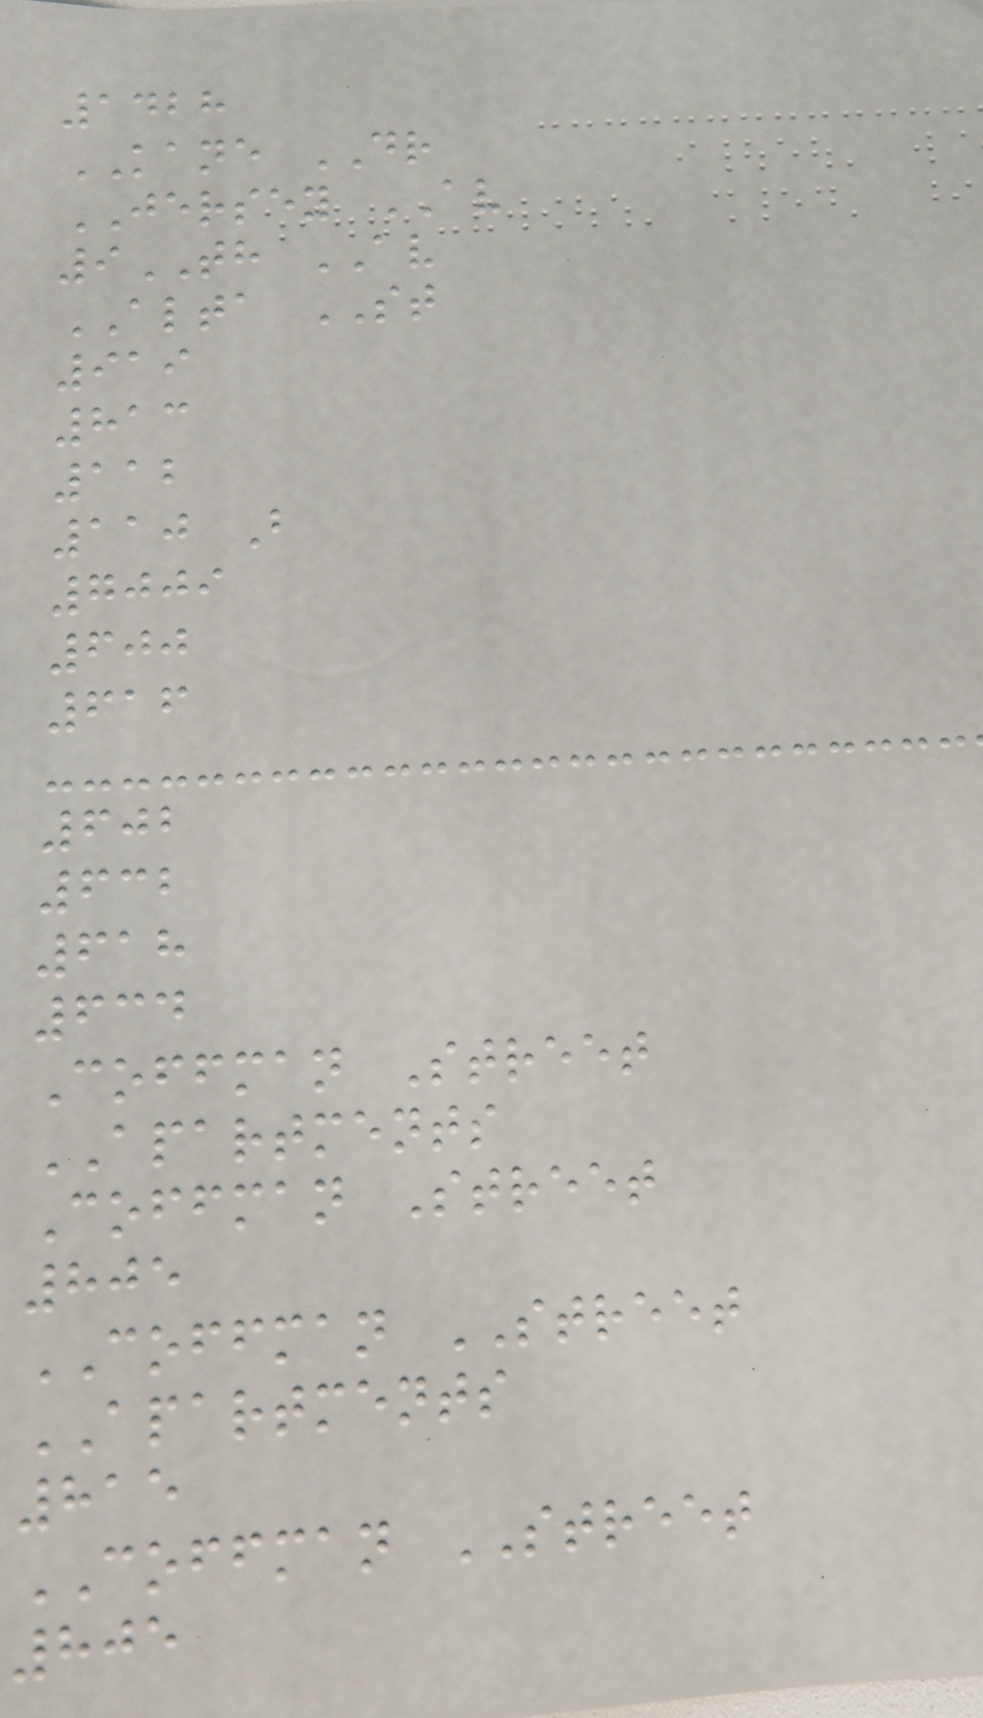1428
KANE DR
JERSEY AV
9TH AV
ALTA ST
919
813
112
110 B
7009
600
616
602
632
618
634
Coffman Street
APARTMENTS
Coffman Street
805
COFFMAN STREET
APARTMENTS
815
COFFMAN STREET
805
